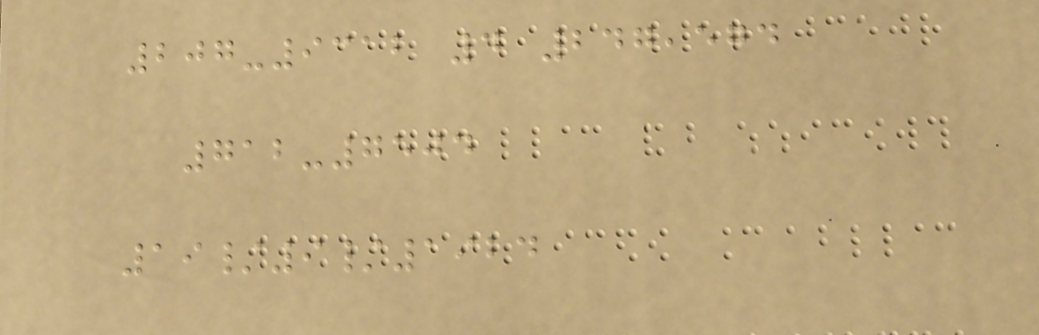207-9312 4 247,574
712-7504
19/9/1924
